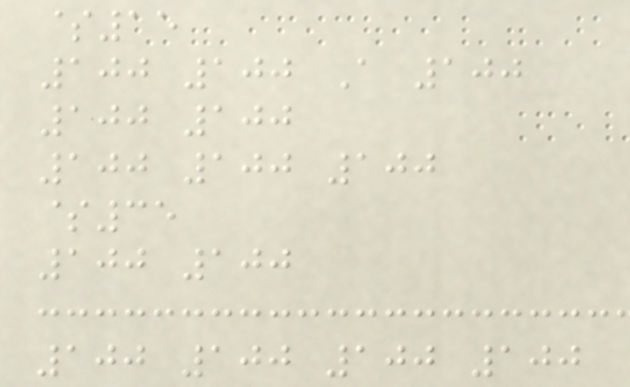$15
100 100 A 100
100 100
100 100 100
$35
100 100
100 100 100 100
